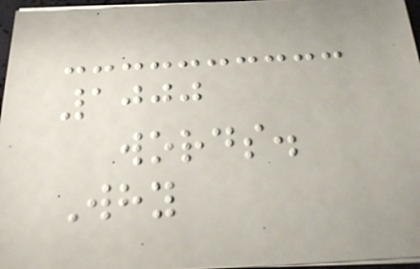1000
words.
Why
